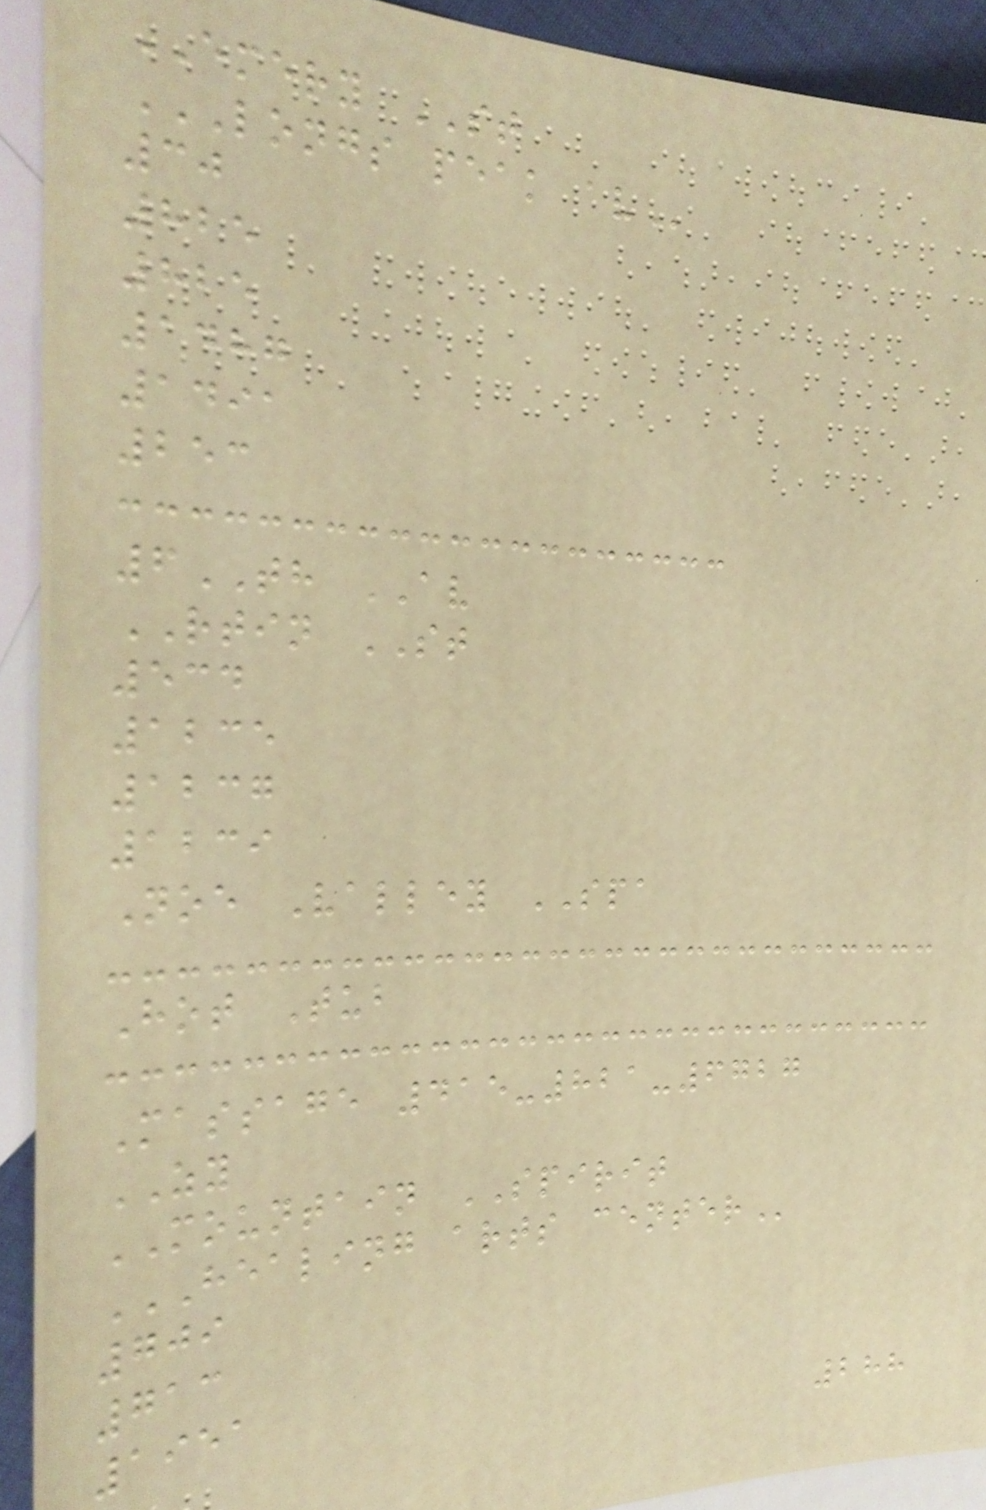EMERY ST
LONGS PEAK AV
30
825
825
1487
1491
253
6TH AV
RTIN ST
534
1235
1237
1239
Noe Valley SPA
Hot Tub
Massage 415-821-6727
ZY
MOUNTAIN SPIRIT
HEALING ARTS CENTER
709
713
1951
288
